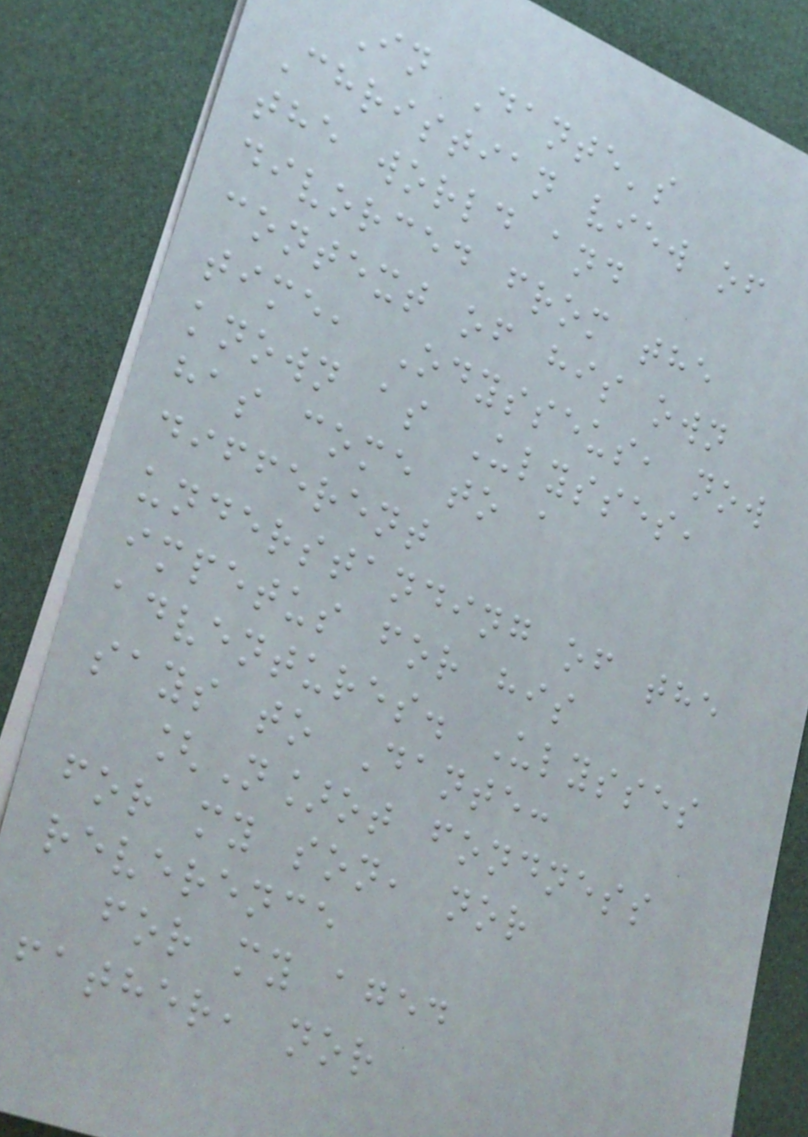In Dante's
Christian view of
the world and
divorced from the
context of his own
time, Odysseus, now
known as Ulysses,
has come to a
different
understanding of the
impetus for his
adventures. Ulysses
says to Dante:
[N]ot fondness
for my son, nor
reverence
for my aged
father, nor
